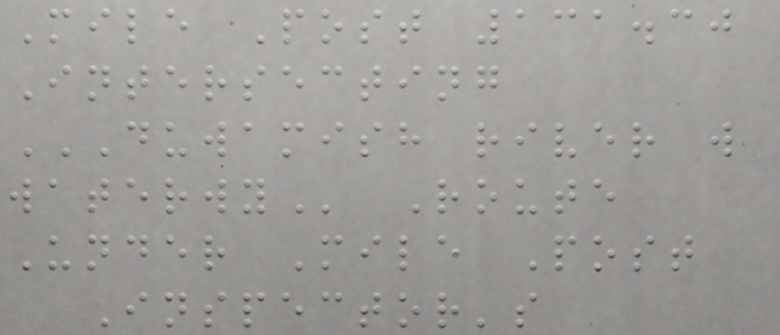Mile Post 131.30
Intersecting
DUWAMISH RIVER W
WATERWY Route
Under Mile Post
Inspector's
